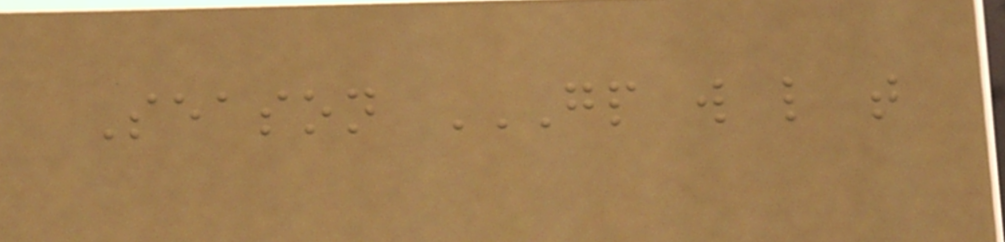Season GP W L T
